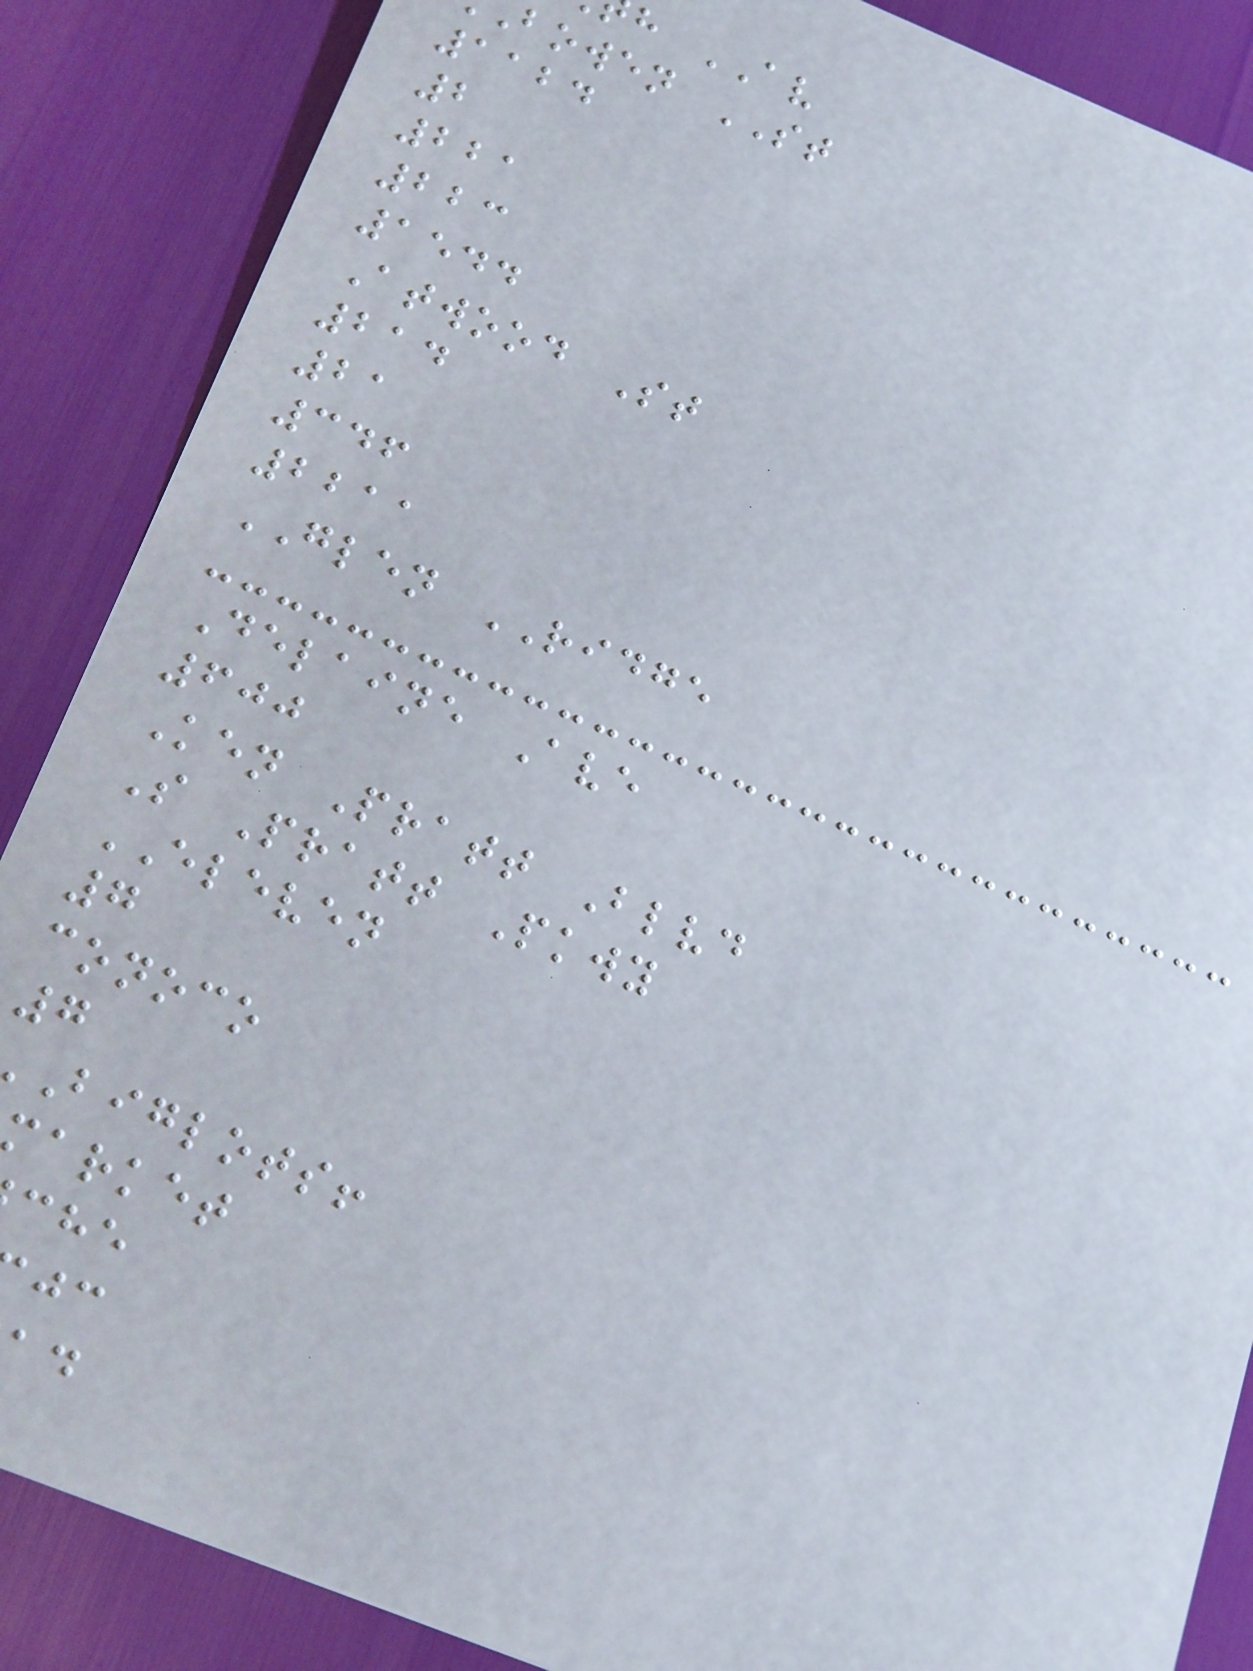h AV
bowen ST
1124
2
221
223
1544
Atwood St
214
21
346
2211
GLEN RIDGE
Delaine Ave
600
Ken Pratt Blvd
S Pratt Pkwy
ELEVEN
7
conoco
7
biglots!
market
